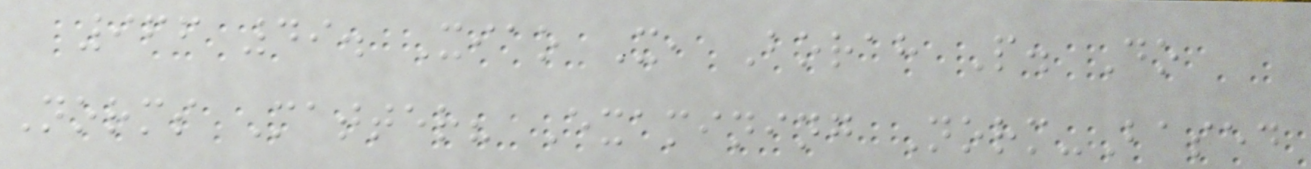966 49. Xiao X, Borah P. Do
Norms Matter? Examining Norm-Based
